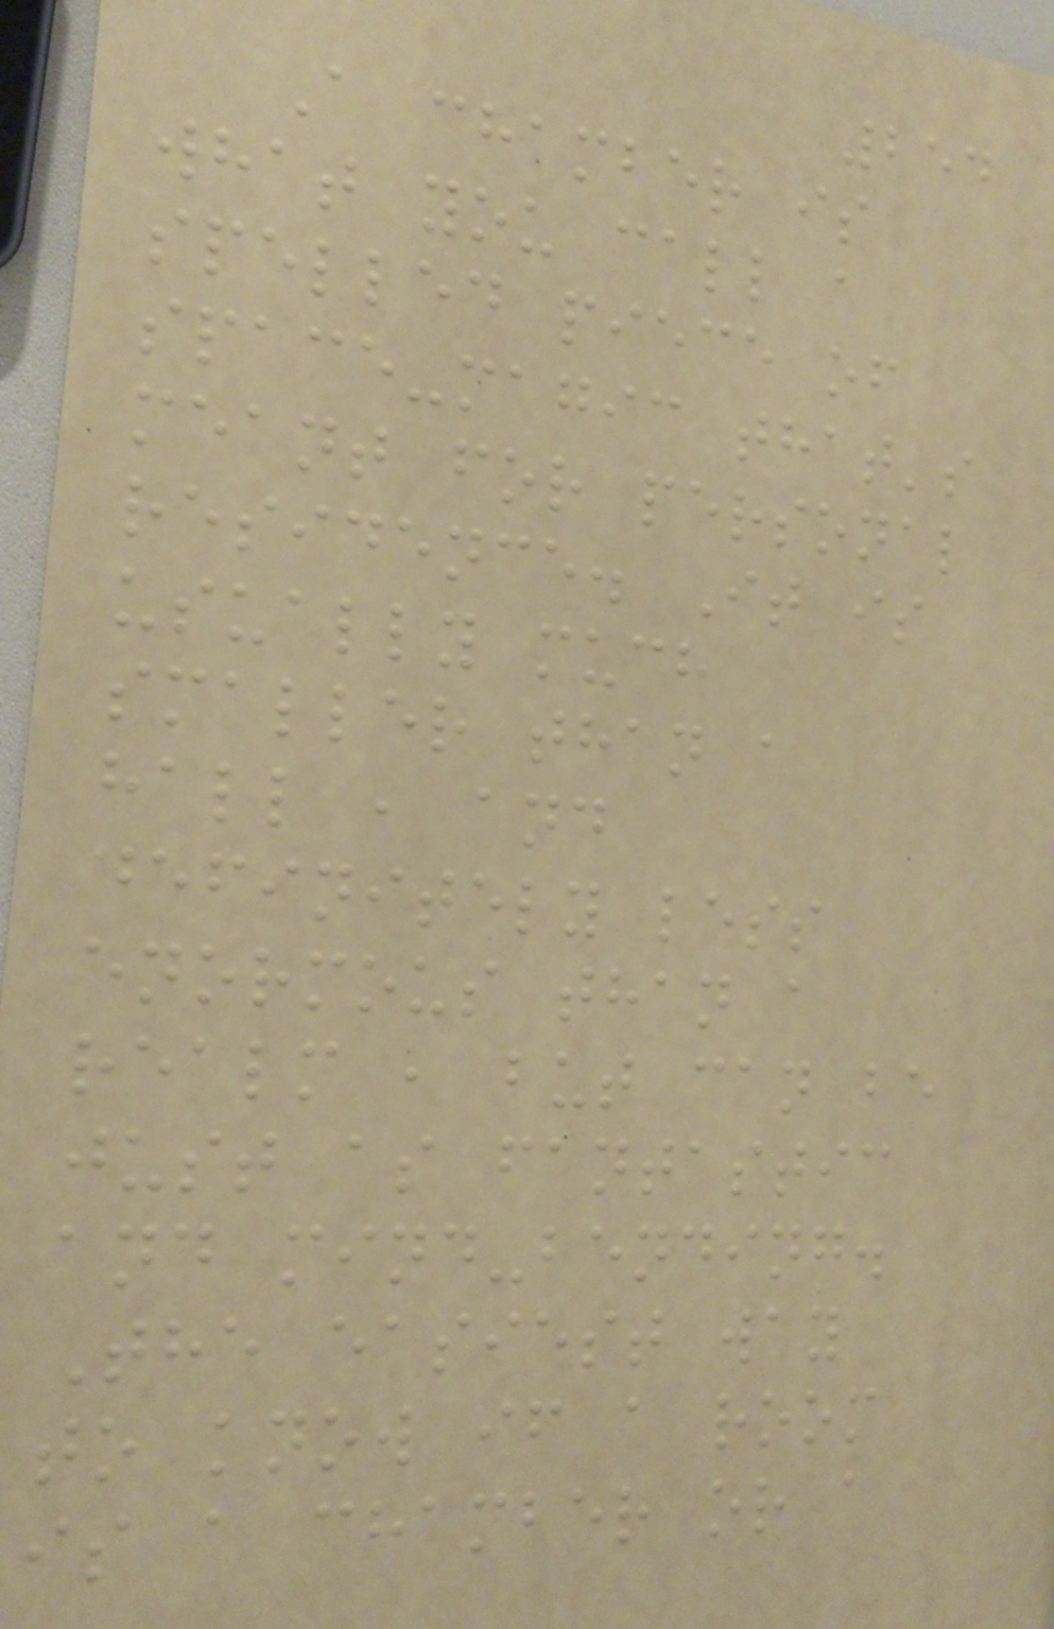254
A chamber is
what you call a
spelled piece of
space-magic that's
meant for personal
residence. It is
usually much
smaller than a
hall , and
definitely less
enormous than a
realm , but can be
just as fantastic
and mind-bending.
The easiest way
to know if a room
is a chamber or a
